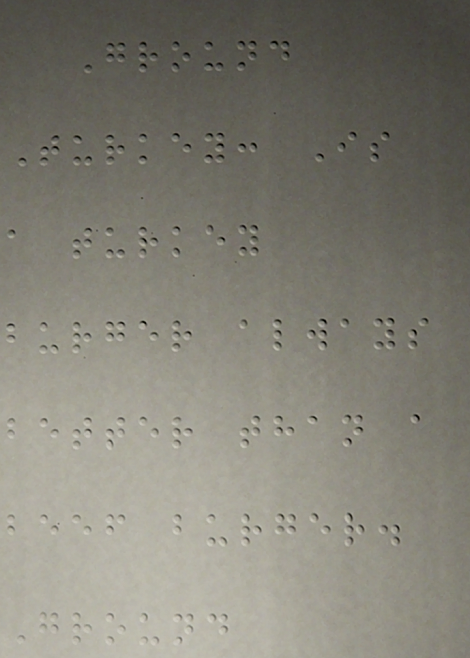Ground
Turkey: Is
a turkey
burger always
better than a
beef burger.
Ground
